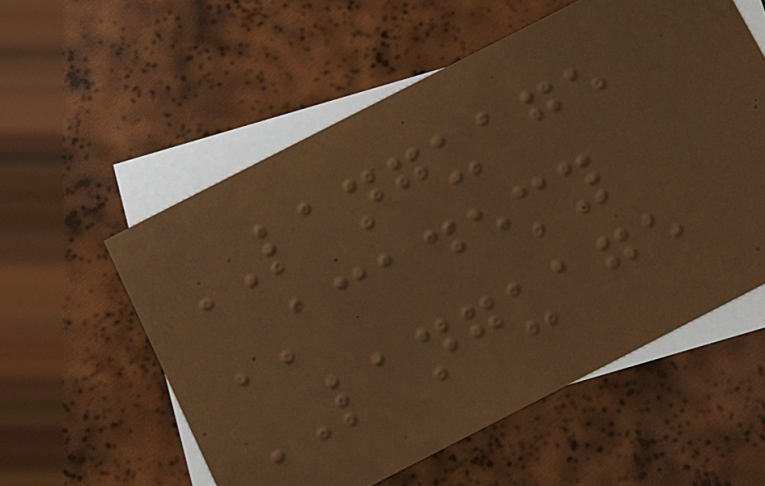LANGUAGE
ACADEMY
LANGUAGE
